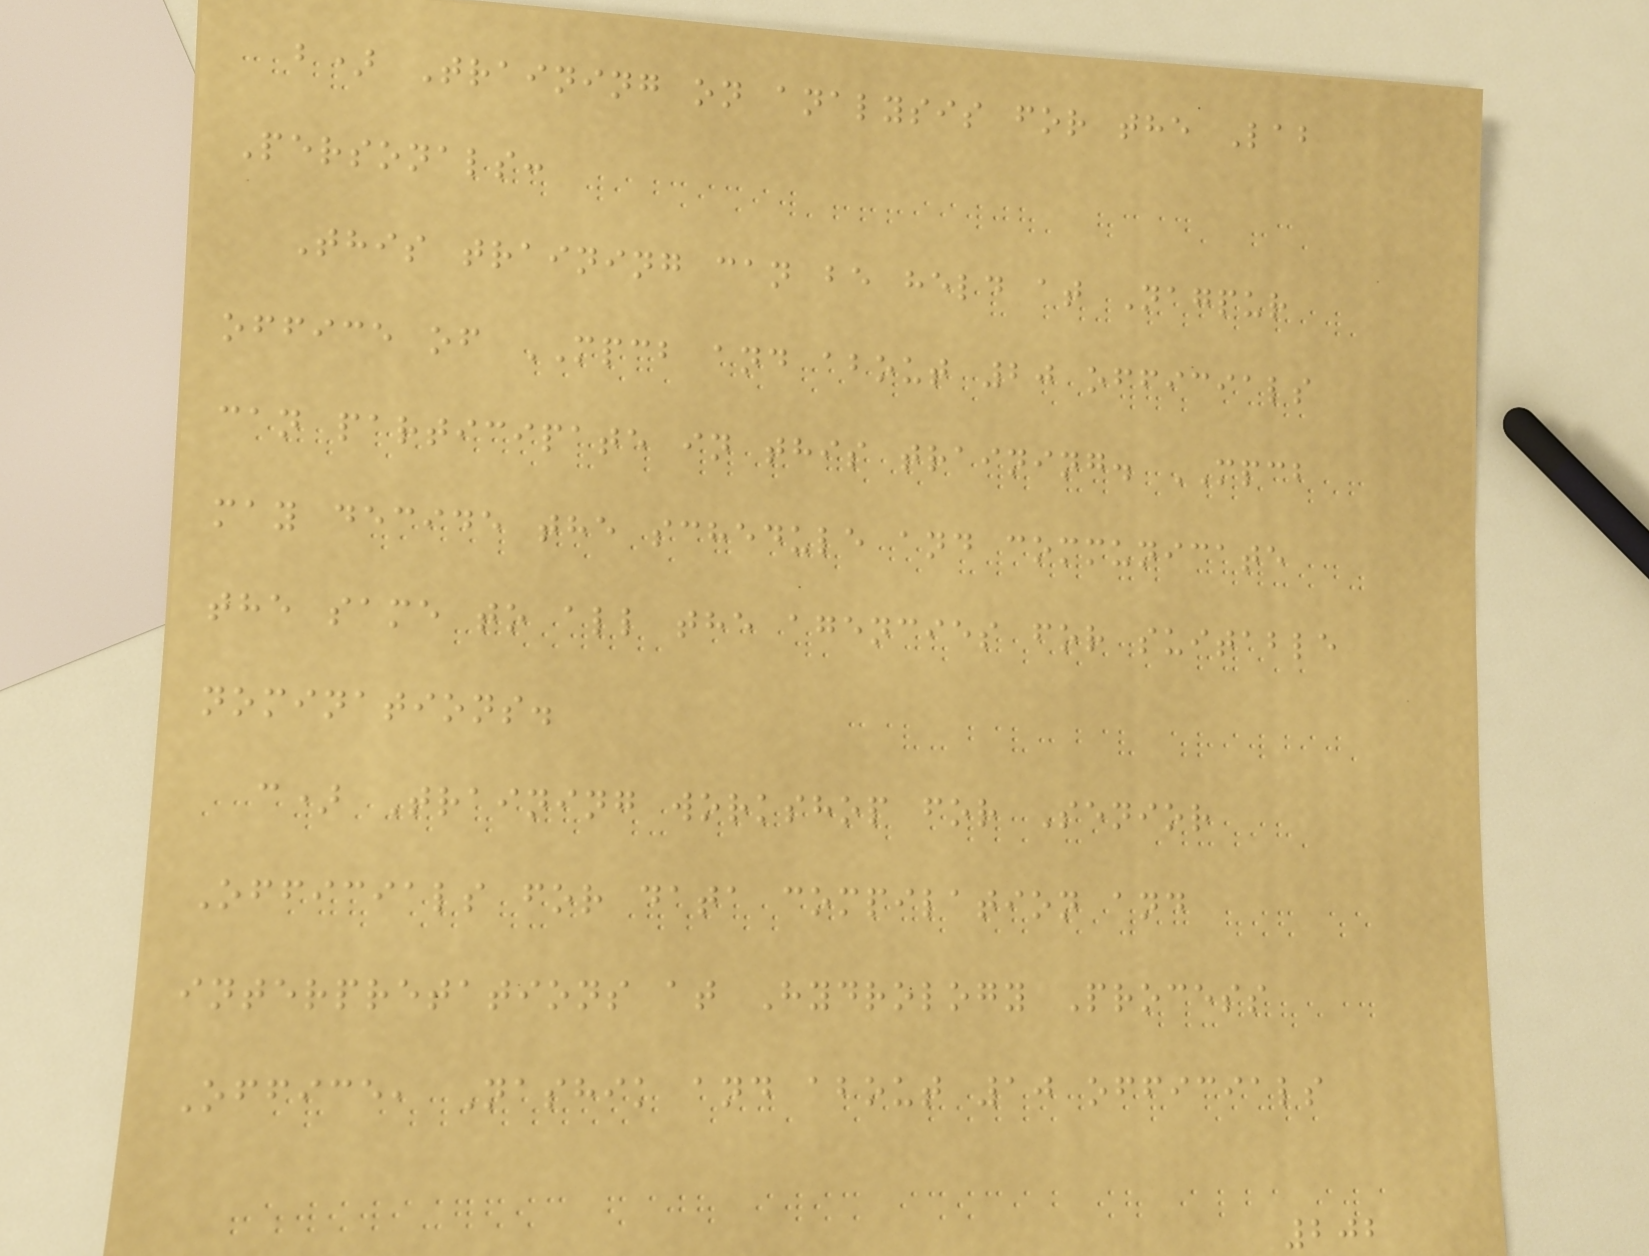b) Training on analysis for the Lab
Personals:
This training can be held at Nagpur
office of MPCB and about 20 officials
can participate in this training. MPCB
may decide the schedule and communicate
the same to all the agencies for suitable
nominations.
c) Training workshop for Senior
Officials for data compilation and
interpretations at Hydrology Process
Office, Nashik and about 10 officials
202
